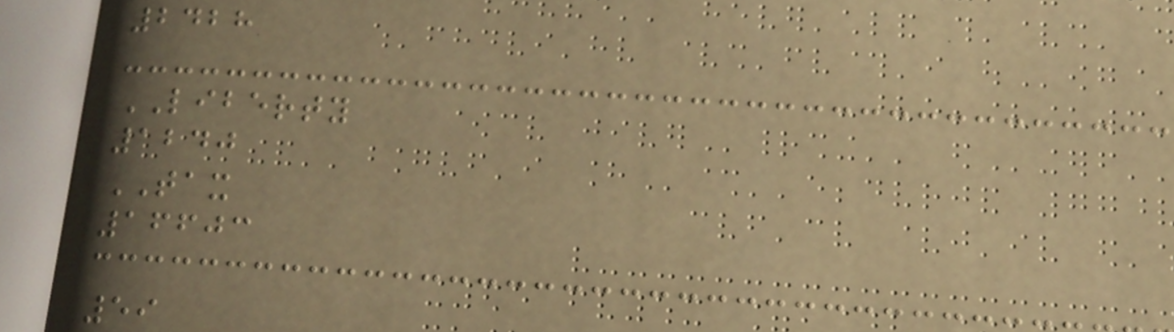2428
LIBERTY
1240
TAX
16603
59
